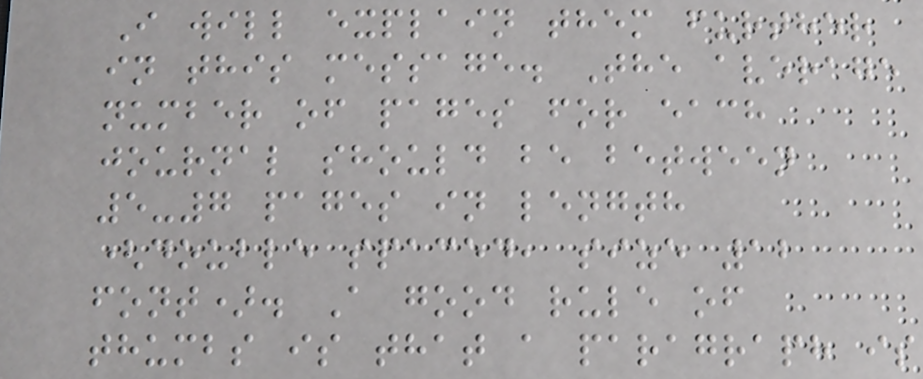I will explain them further
in this message. The average
number of pages for each
journal should be between
5-7 pages in length
(double spaced, size 12
font). A good rule of
thumbs is that a paragraph is
